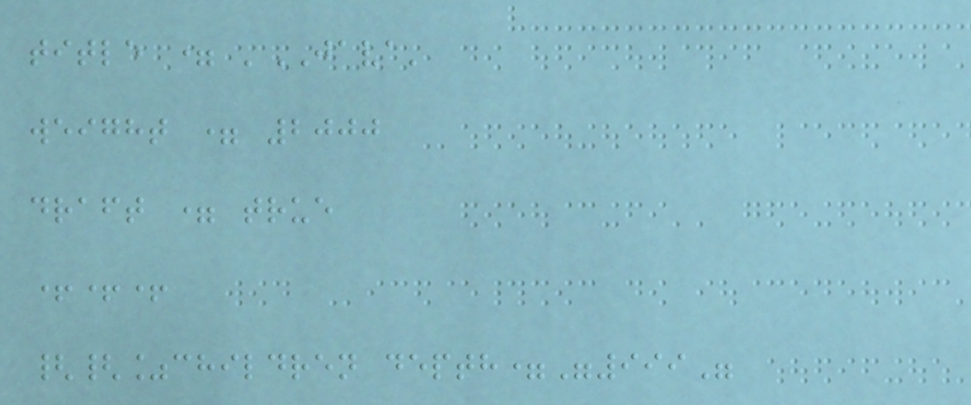title = 'JAVA'
weight = 2000
draft = true
+++
{{%children depth="999"
